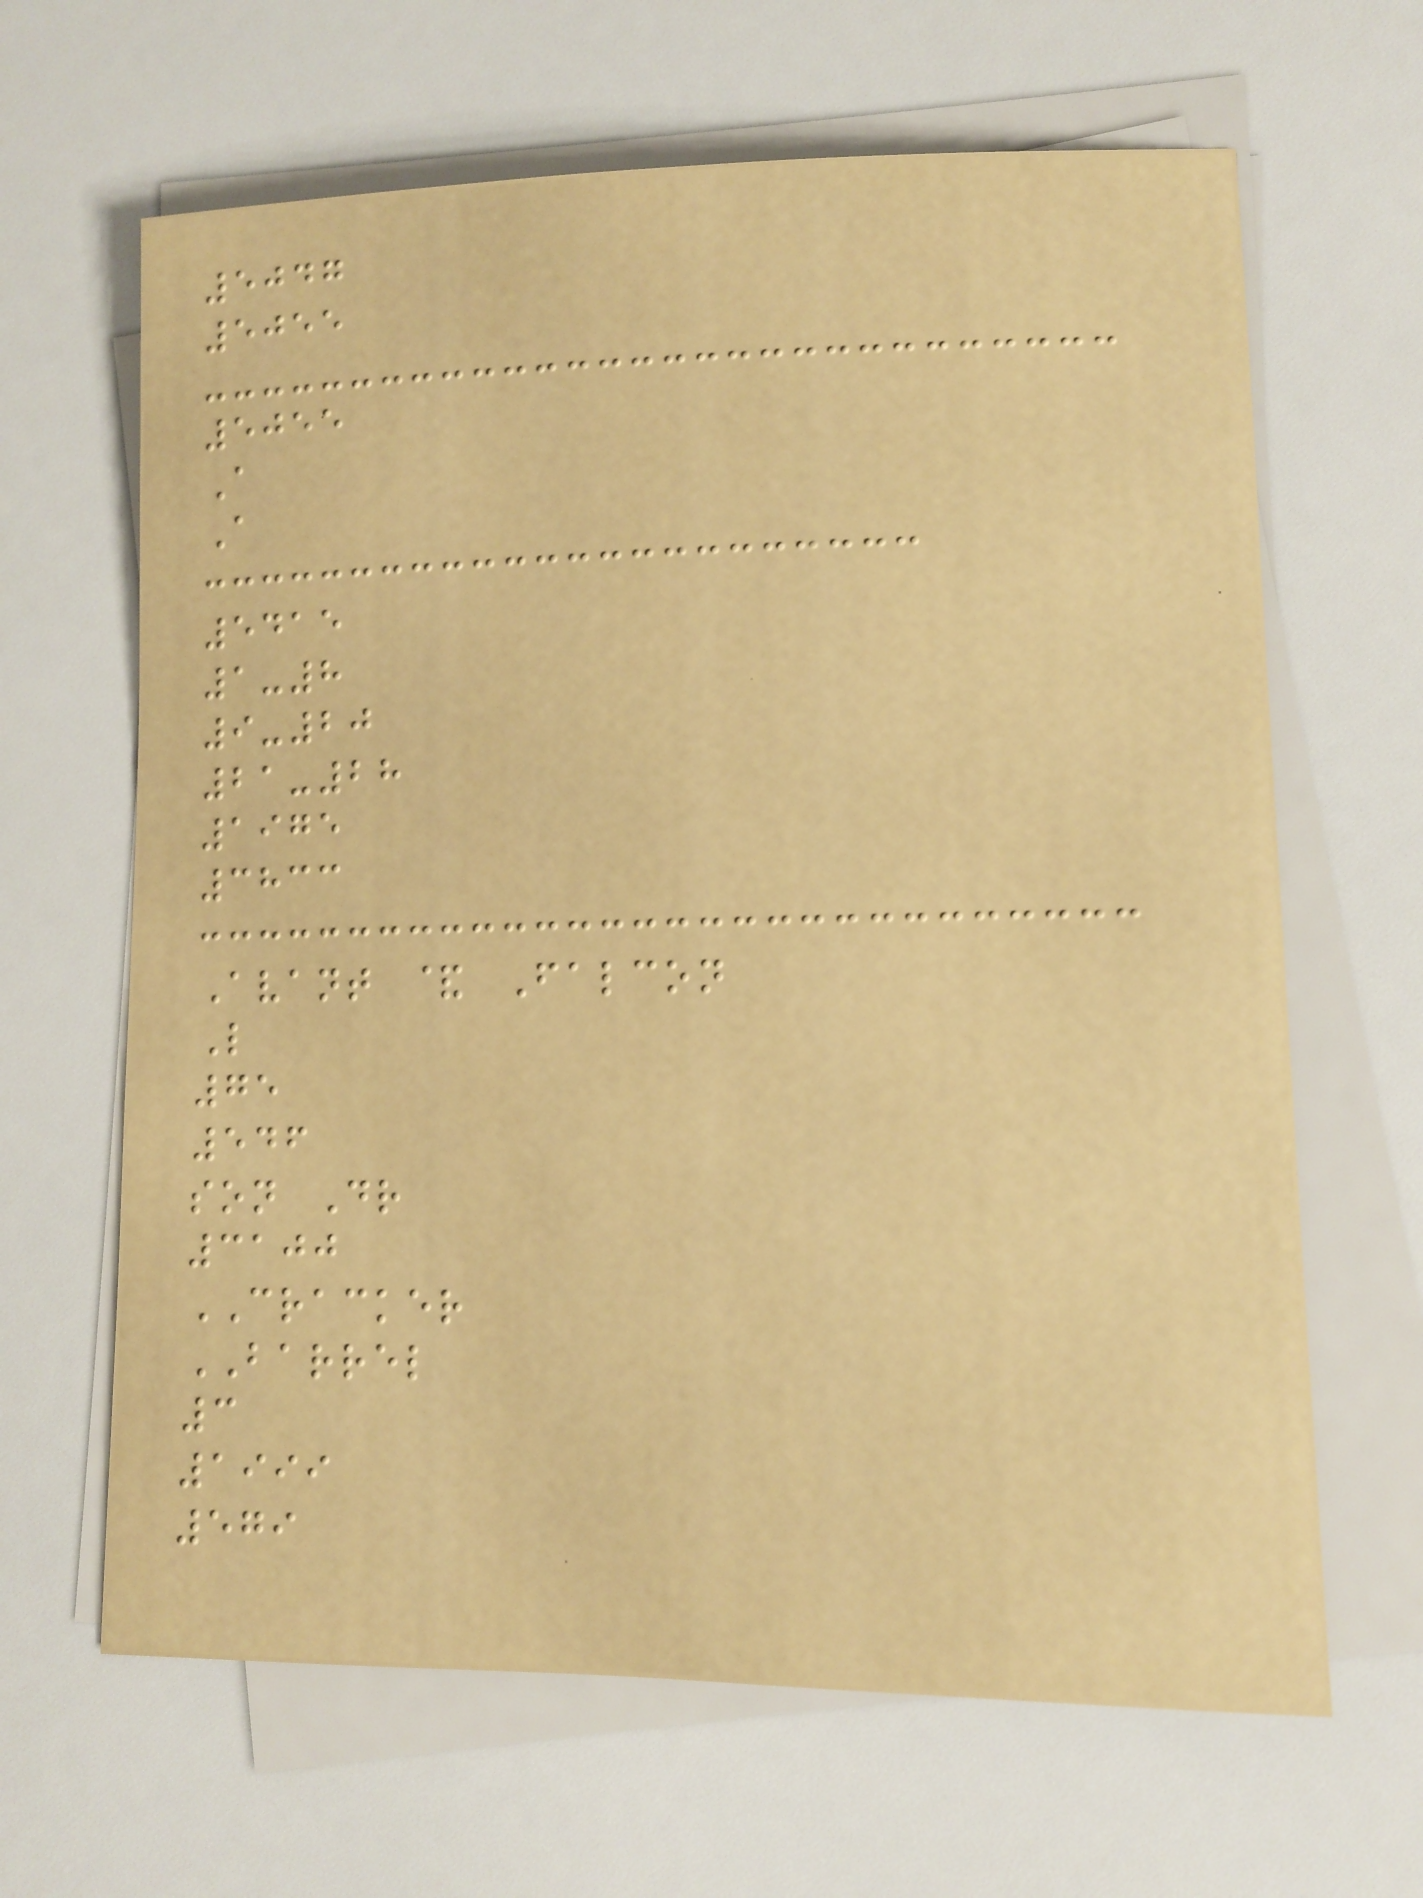5047
5055
5055
A
A
5415
1-8
9-20
21-28
1975
3833
Avant & Falcon
L
75
546
son Dr
3100
CRACKER
BARREL
3
1999
579
